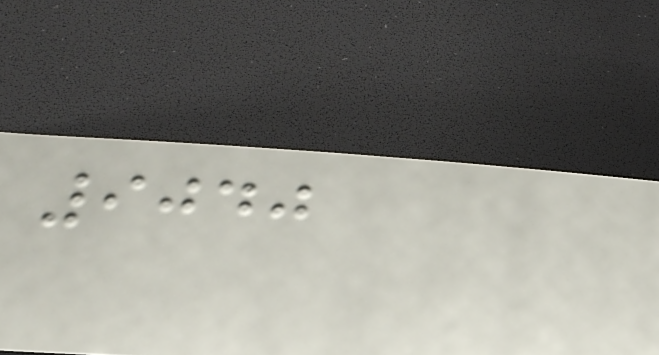9040
